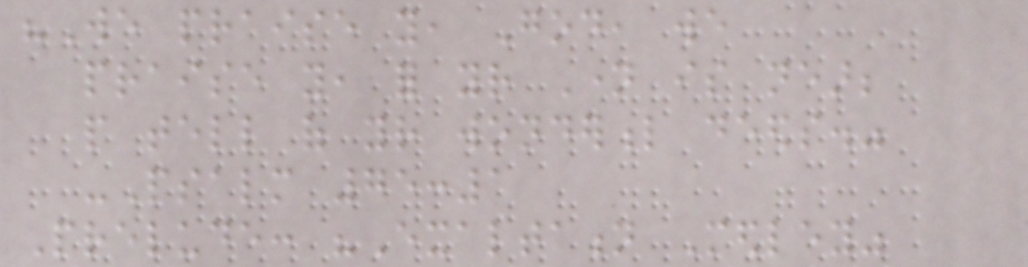"We praise you, God, we
praise you, for your Name is near;
people tell of your wonderful deeds."
-Psalm 75:1
Prelude: "Exaltation Medley"
